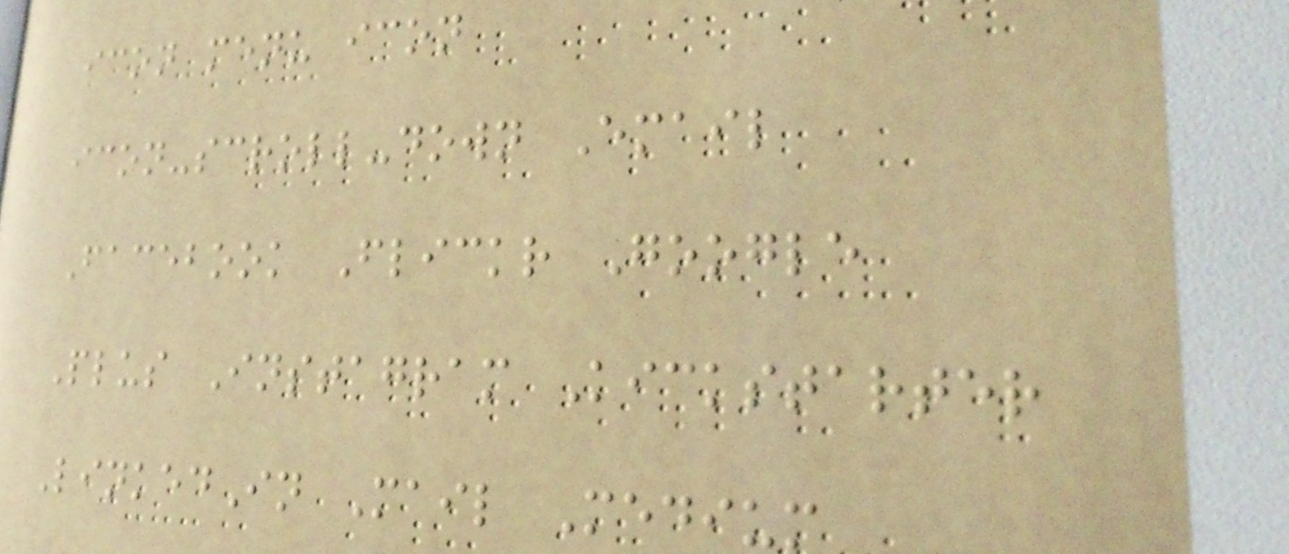icon menu icon
icon-scroll-down Email
Facebook Flickr Google
Plus Instagram Kickstarter
LinkedIn Mail Medium
